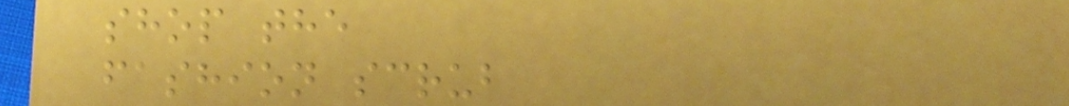shop the
fashion scrub
